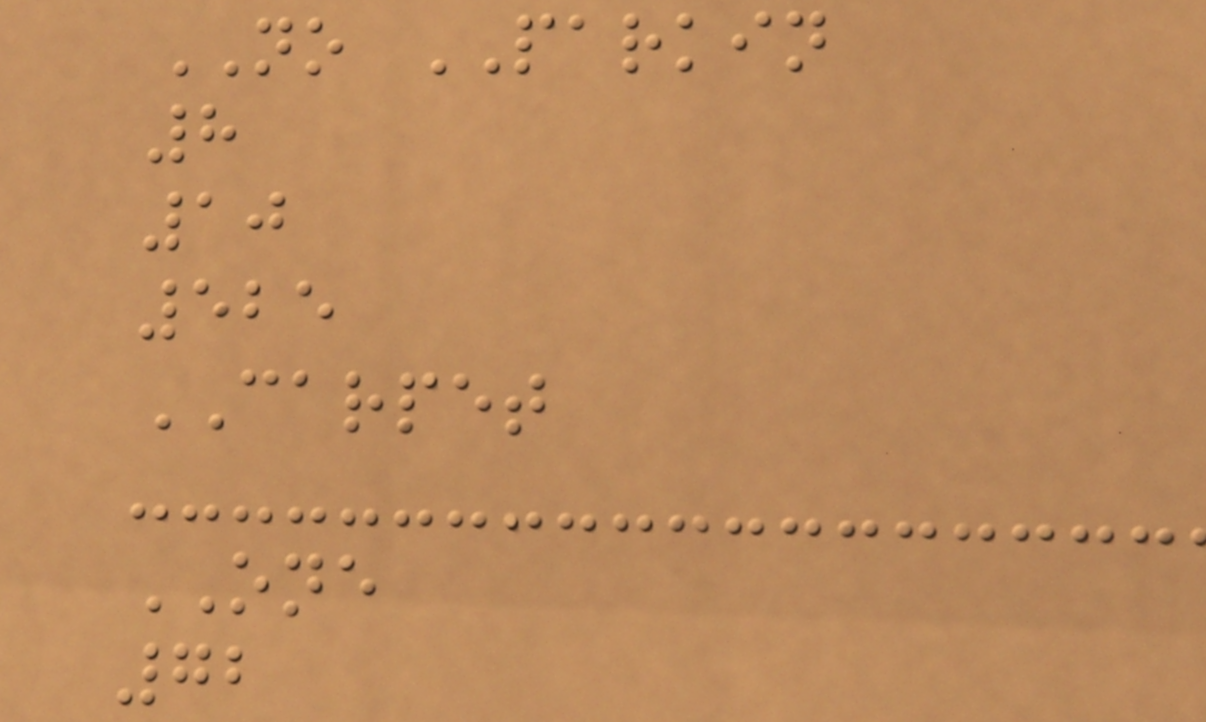NO PARKIN
8
10
525
CARPET
ONE
72
